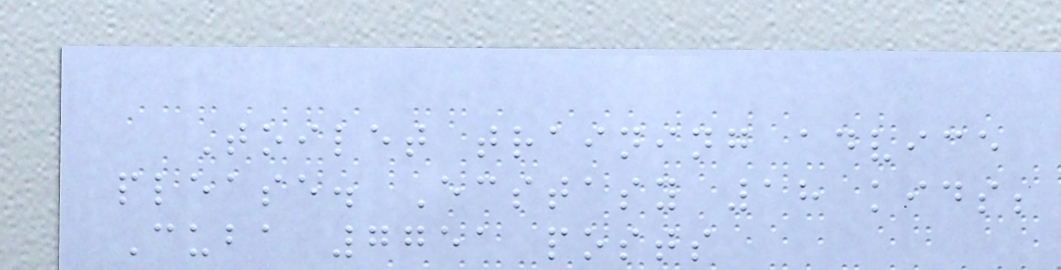Toilet training advice
please. Ecstasy 18 kids;
Cuba 7751 posts
